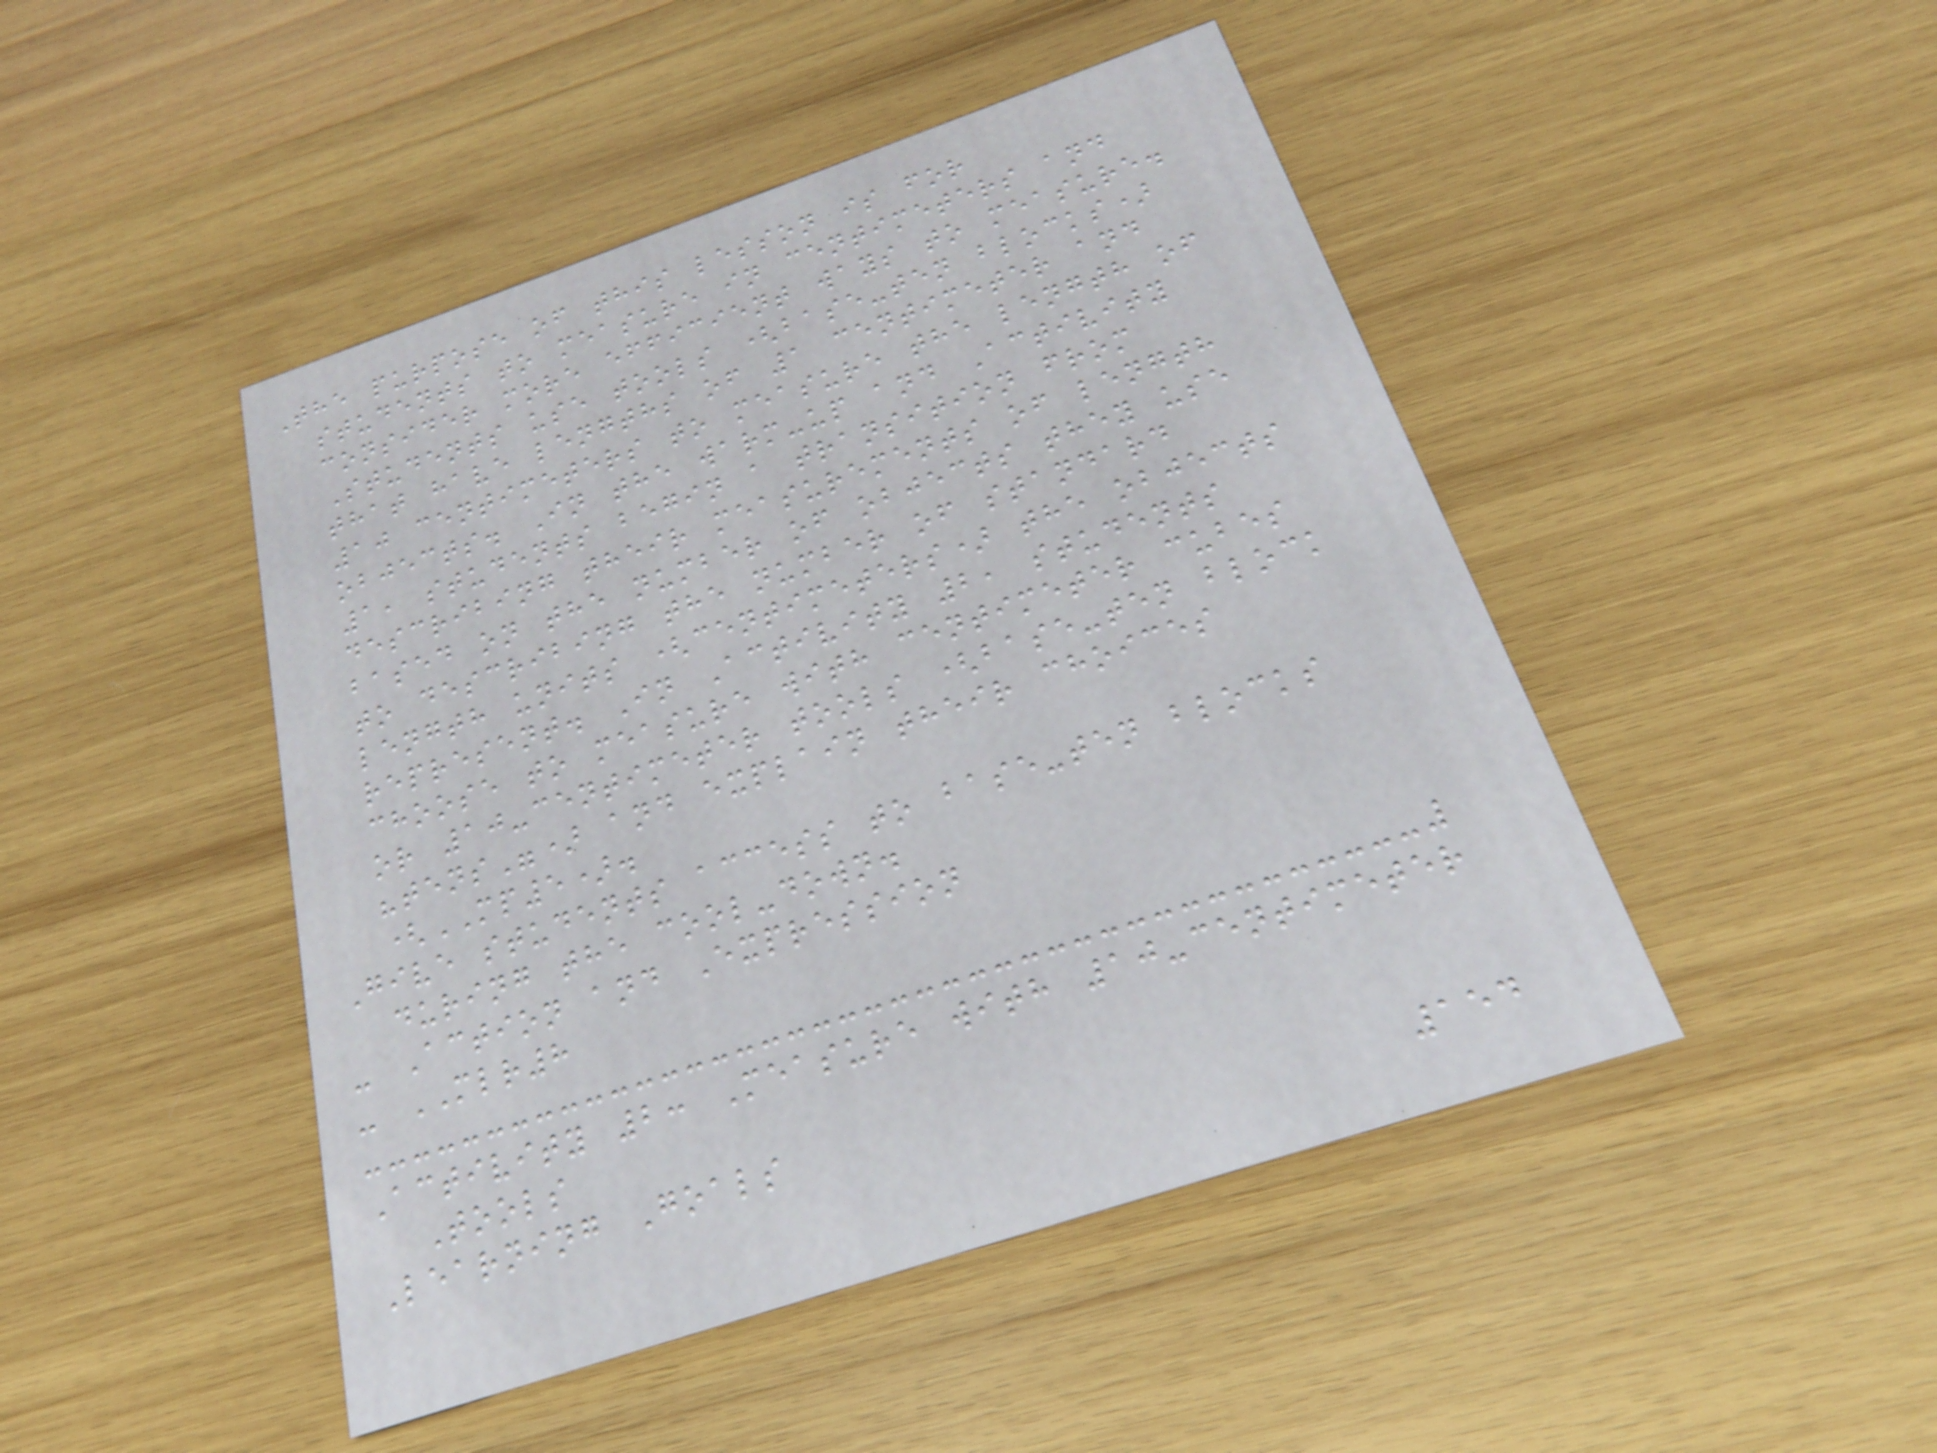The purpose of this lesson is for
students to measure in centimeters and
consider more efficient ways to measure.
Students use tools (base-ten blocks)
that have lengths of 1 centimeter and
10 centimeters to measure the length of
objects. In the warm-up and Activity
1, students begin a transition from
describing their measurements of length
based on the number of objects they use
to describing the number of standard
length units (centimeters) the objects
represent. In Activity 2, students
choose to measure with centimeter cubes
or 10-centimeter tools (base-ten block
"tens") and explain their choices
(MP5).
Give students access to base-ten blocks
during the cool-down.
- Action and Expression
- MLR8
Activity 2: Measure with 10-centimeter
Tools
Learning Goals
154
